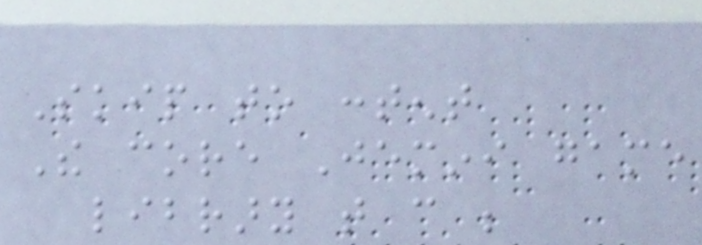Skip to content
The core Jemini game
library that can be
